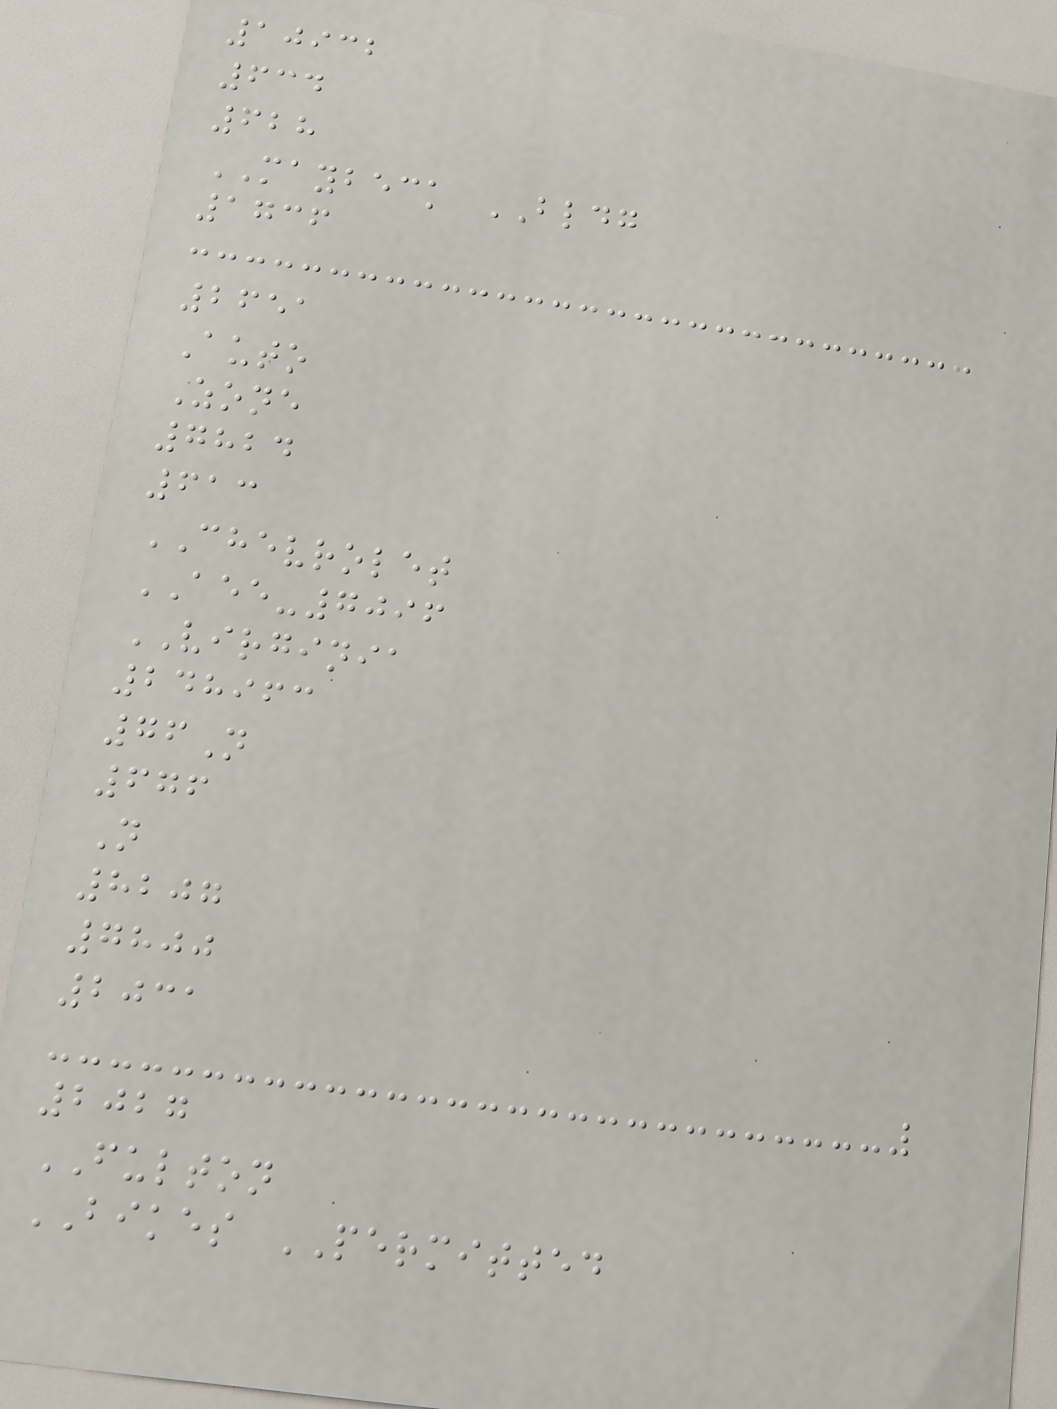10932
634
628
MAYBECK BLDG
1736
2651
Auto
Zone
7824
613
CHEVROLET
AEE-7096
VIRGINIA
248963
76N
676
N
8207
7800
2031
2027
FULTON
BIKES PERMITTED
